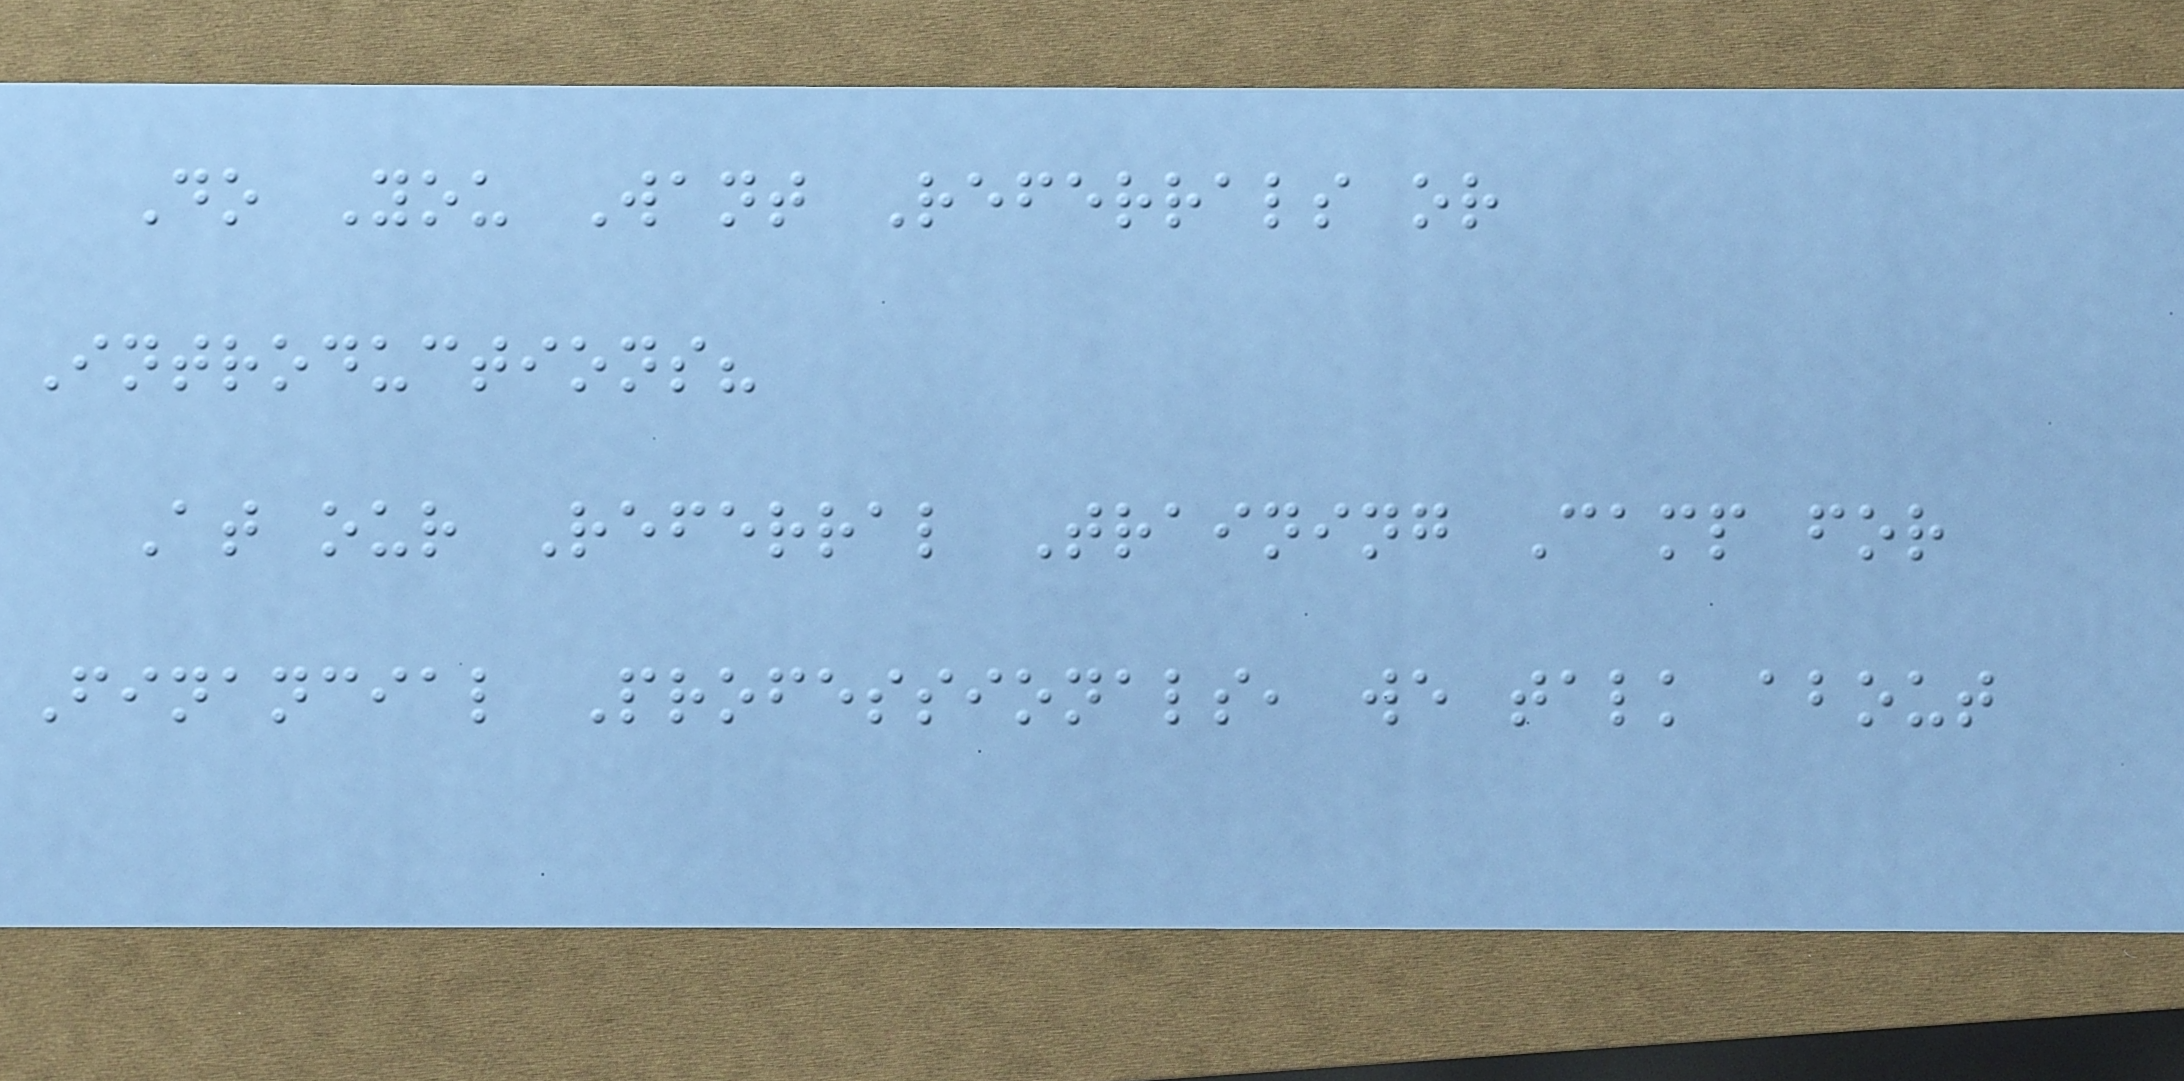Do You Want Referrals or
Introductions?
At our Referral Training Camp for
Financial Professionals, we talk about
